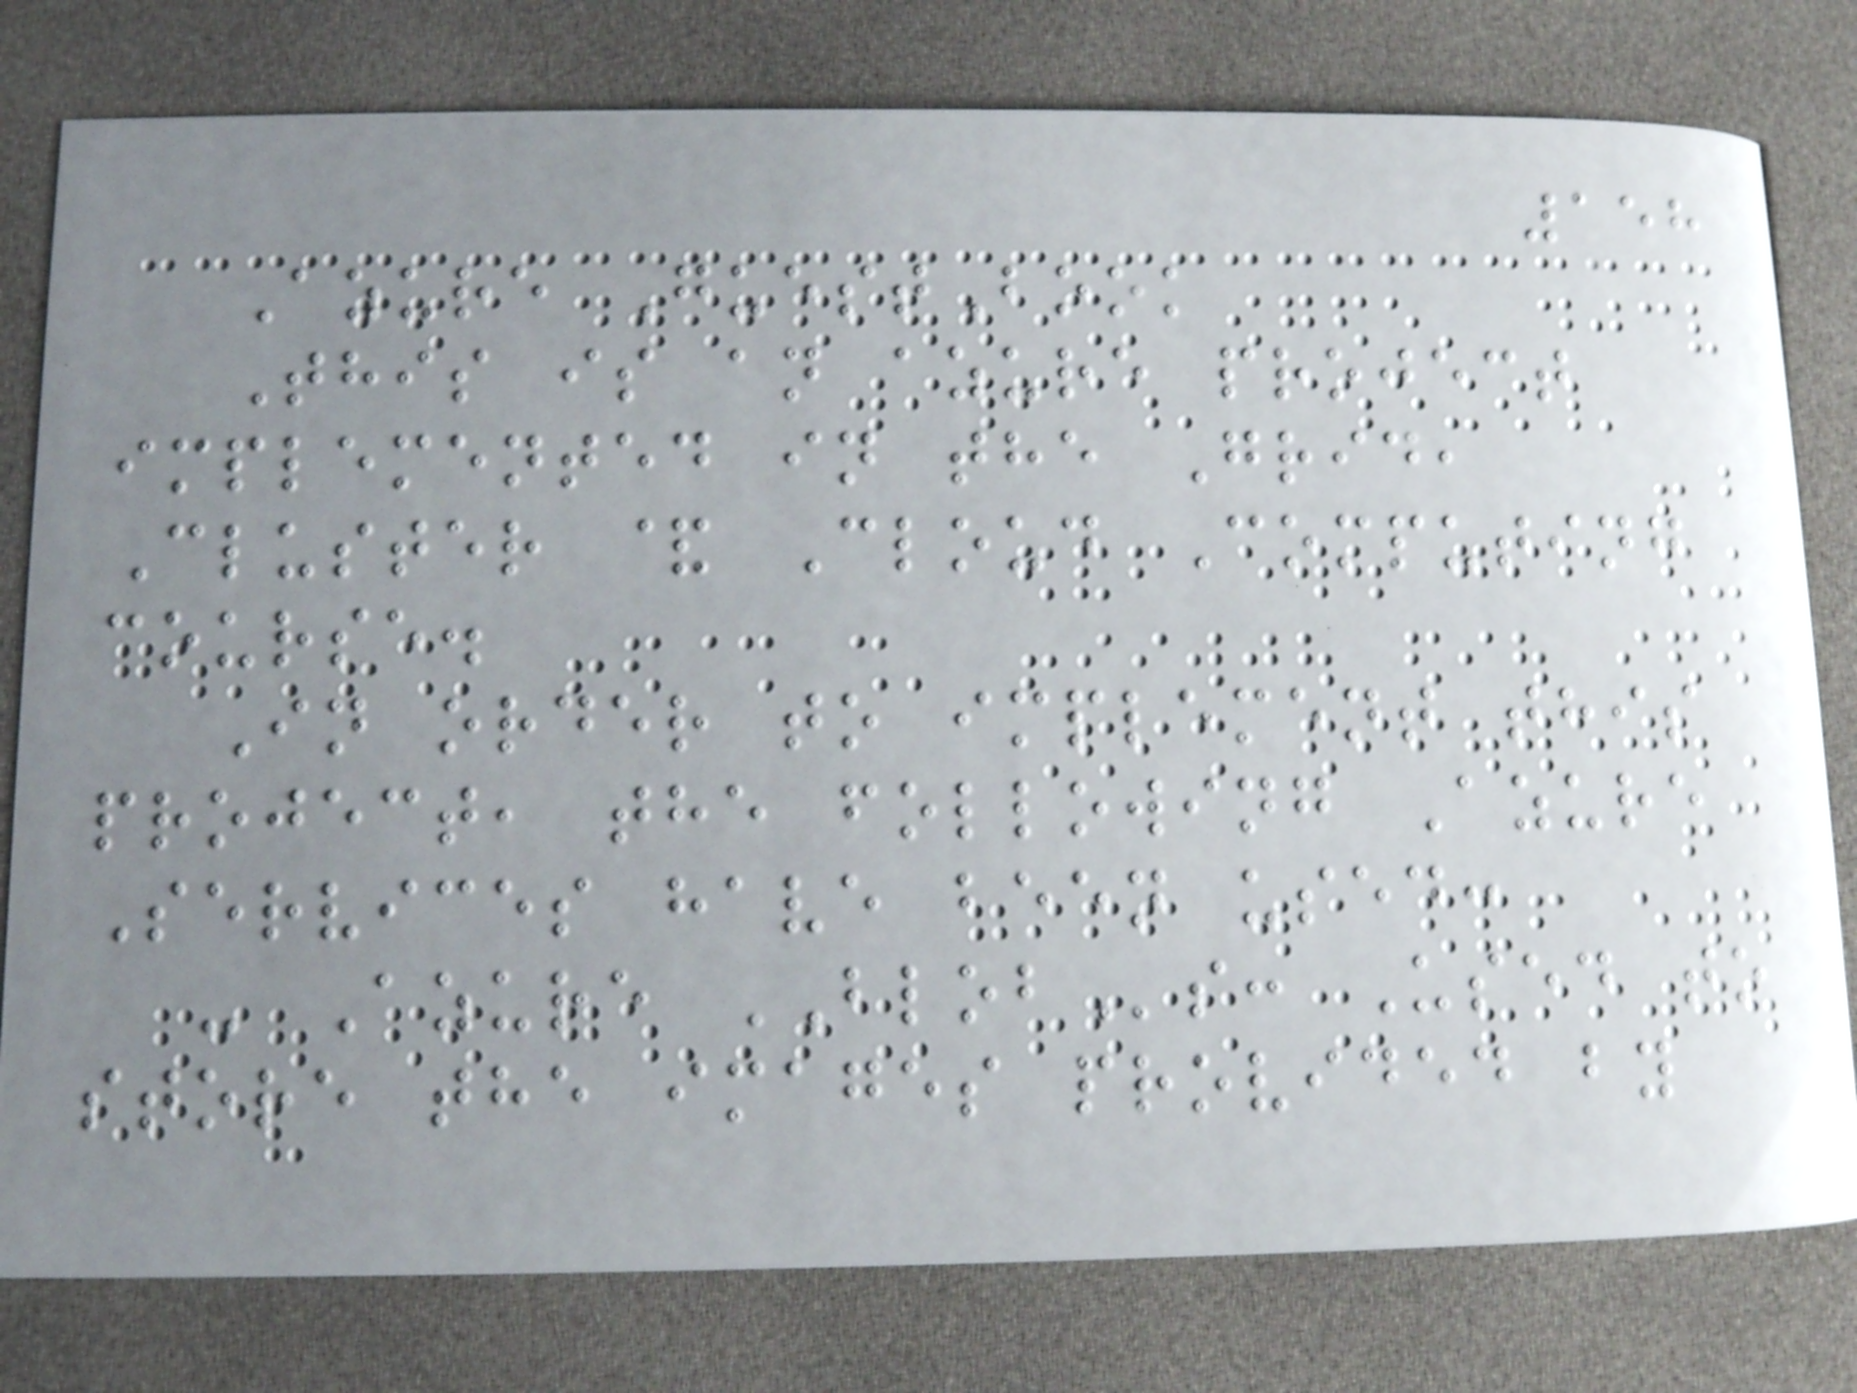158
Azure GuestBook
This is an azure project
implemented in the Grid,
Cluster & Cloud Computing
course.
In order to implement this
project, the following Azure
Services have been used:
- Azure BLOBs: Used to
store the images provided by
